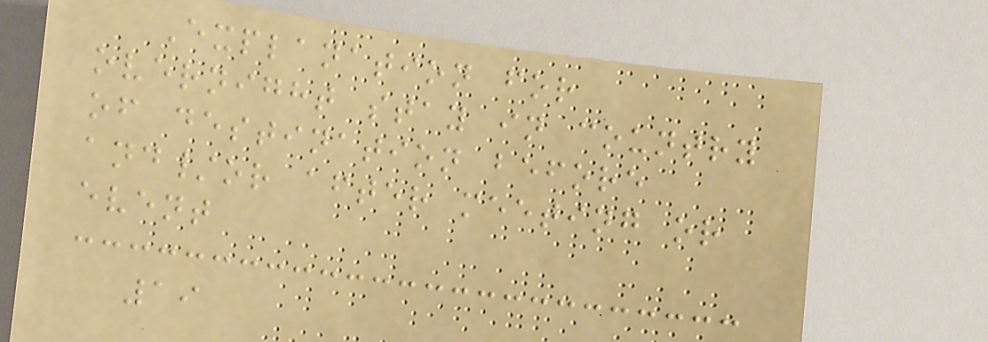Explanation for
overnight stay in country
of destination before
and/or after meeting or
event
19
